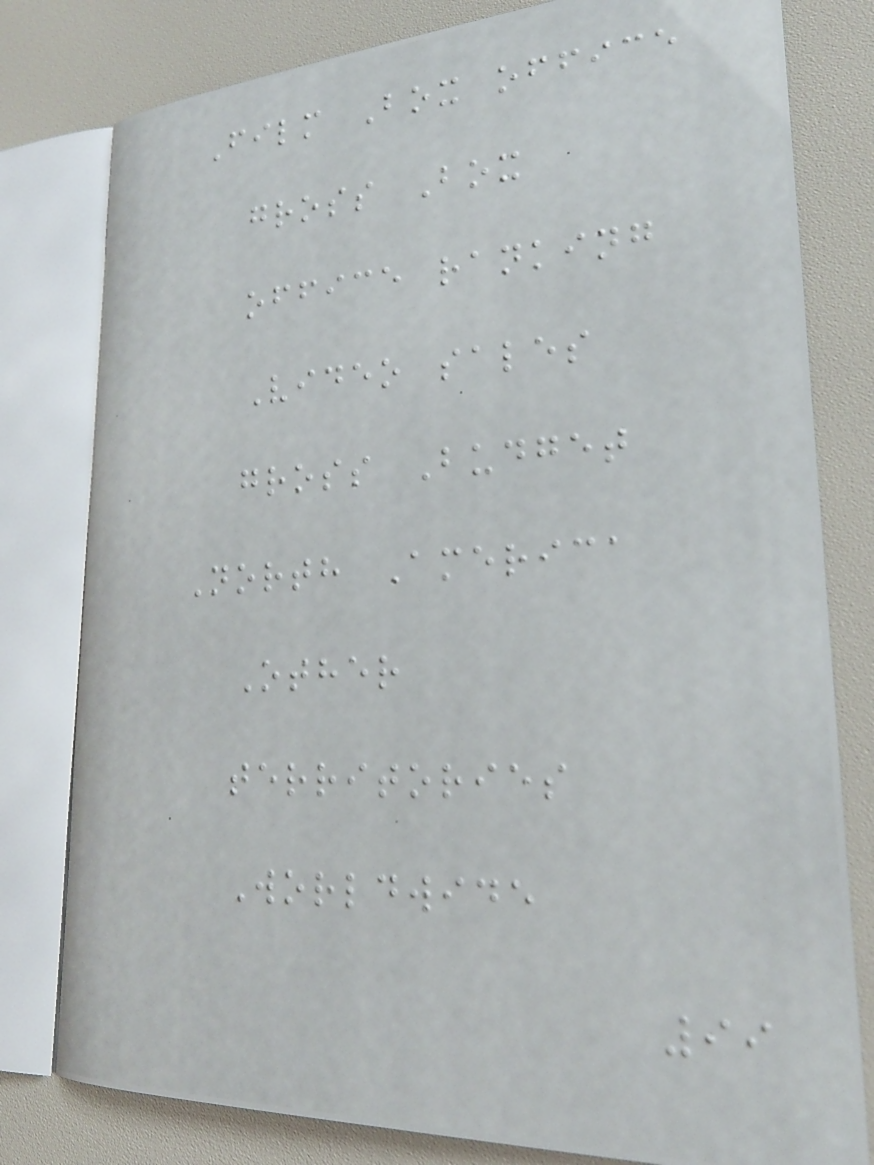Film Box office
gross Box
office ranking
Video sales
gross Budget
North America
Other
territories
Worldwide
99
